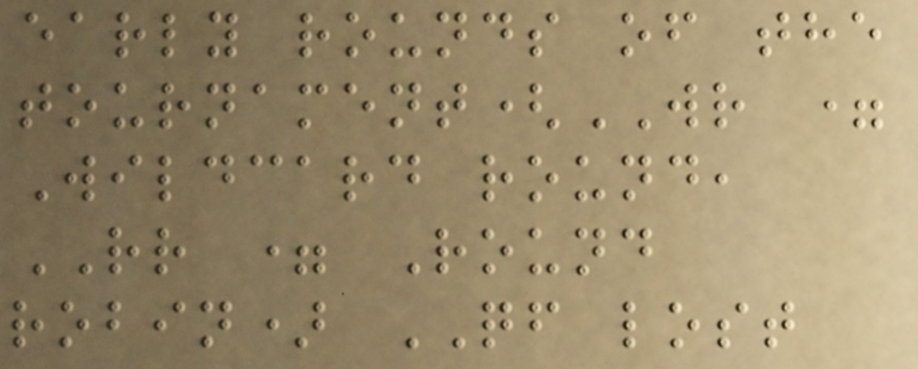early rounds of the
tournament(WR =
Wildcard round,
RR = Round
robin) QF lost
